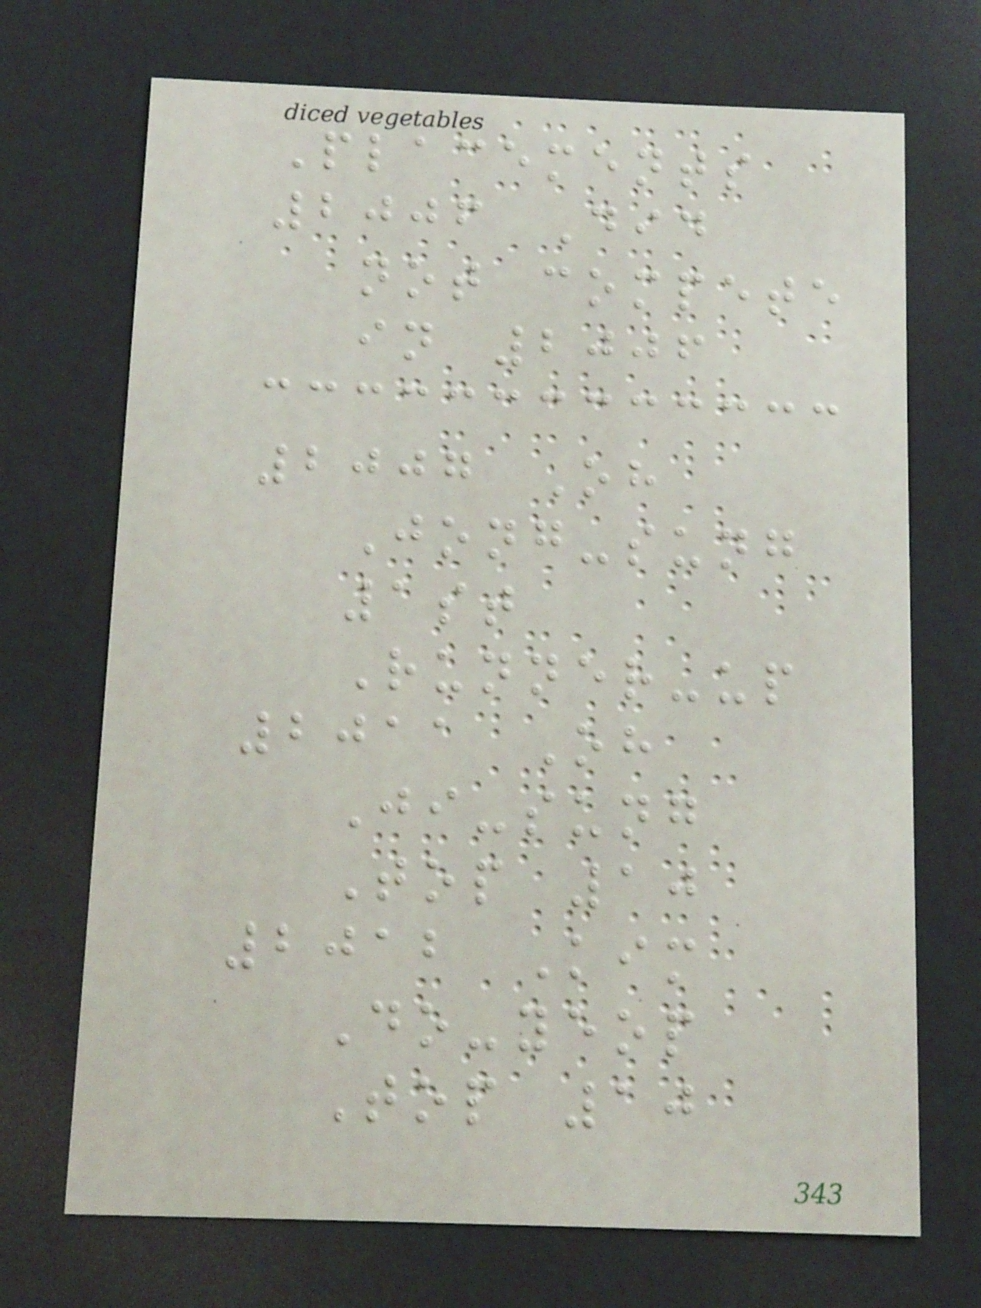Placements
2006 Did
not compete
in 2006
2007 Oh
Jong-sung
1st
Runner-up
2011 Oh
Ji-sung
Top 10
2012 Kim
Do-yeop
Top 10
